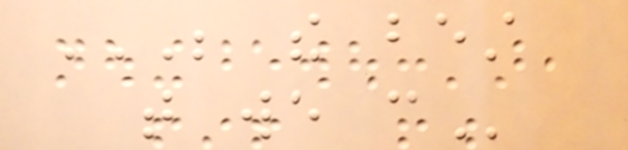BE THE BEST
THAT WE CAN
